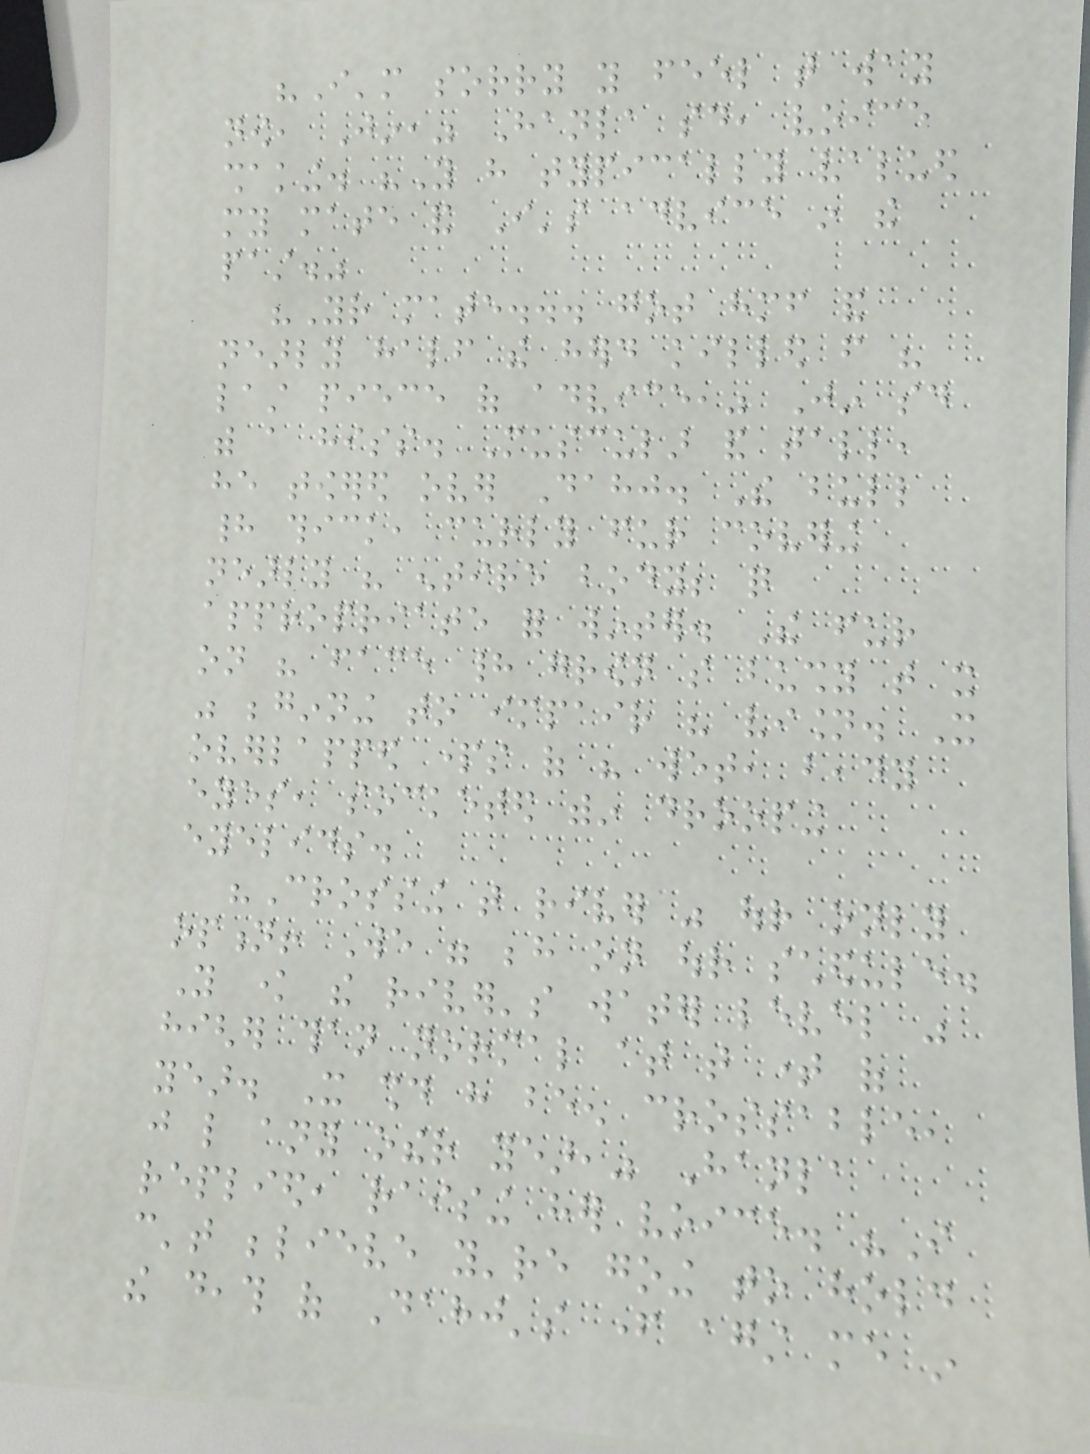"I'm sorry you feel that way
now, Jin," Hanla said, voice
shaking. "You have typically valued
my mate and I's advice in the
past."
"Your mate... got himself and
nearly half the herd killed from his
last piece of advice," Jin said
with a hiss. Muscular and tall,
he towered over Dahj. The bull
had thick, curly fur covering
nearly his entire body; quite
appropriate for winter. The fur
on his face had grown so bushy that it
was beginning to impair his vision. It
overlapped parts of his wet, beady
eyes, socketed within drooping
eyelids.
"Crossing that river was our only
option! We were behind on our schedule.
You know the river's water level was
higher than normal at that time of
year. It should have been crossable,
just like any other year," Hanla
replied, raising her voice. "I
can't believe you're going to hold
the death of Dahj's father against me in
